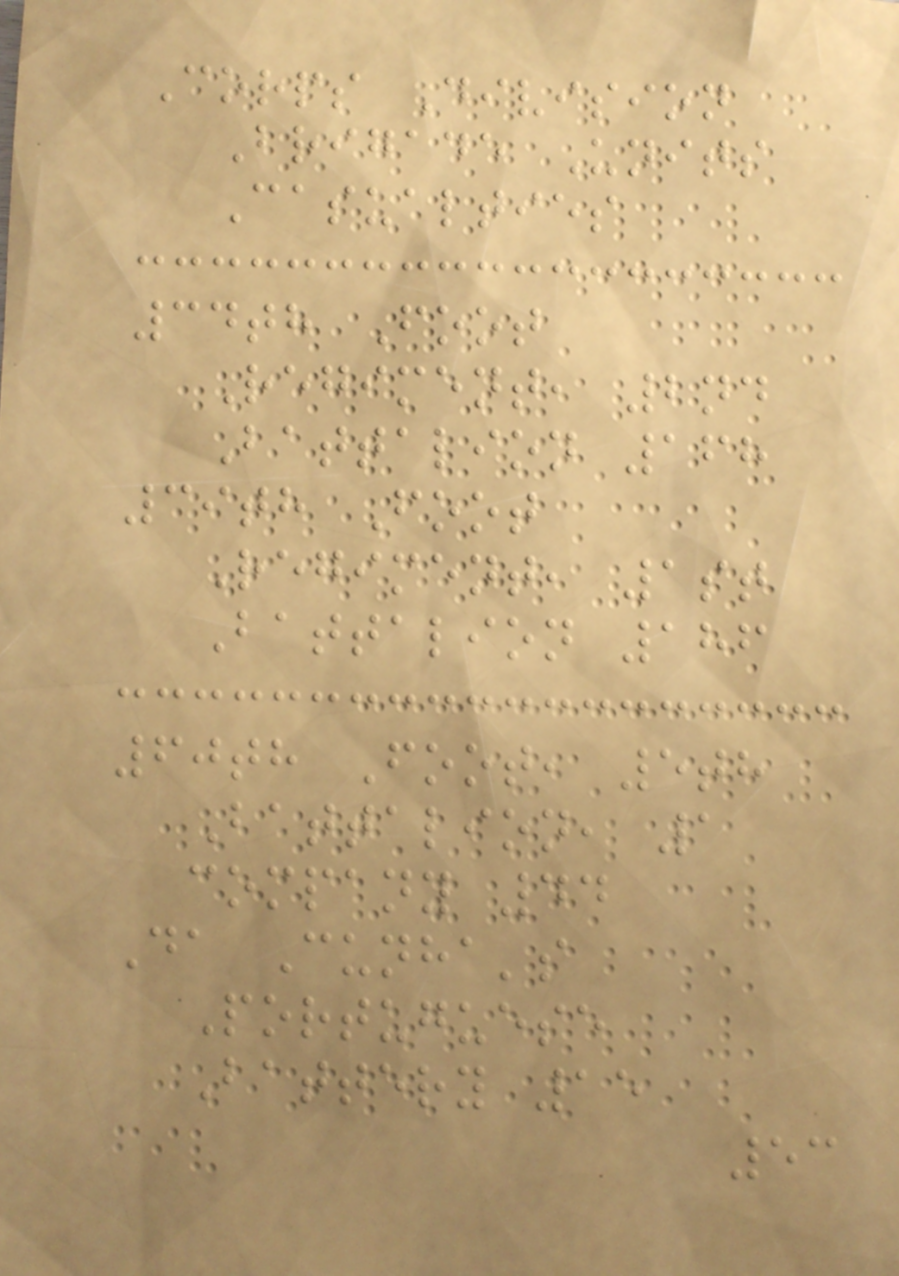Corps Division
Brigade Units
Casualties
34th Foot
Regiment, 2nd
Battalion 168
39th Foot
Regiment, 1st
Battalion 186
60th Foot, 5th
Battalion, 1
company 44
Da Cunha's
Portuguese
Battery 15
53
